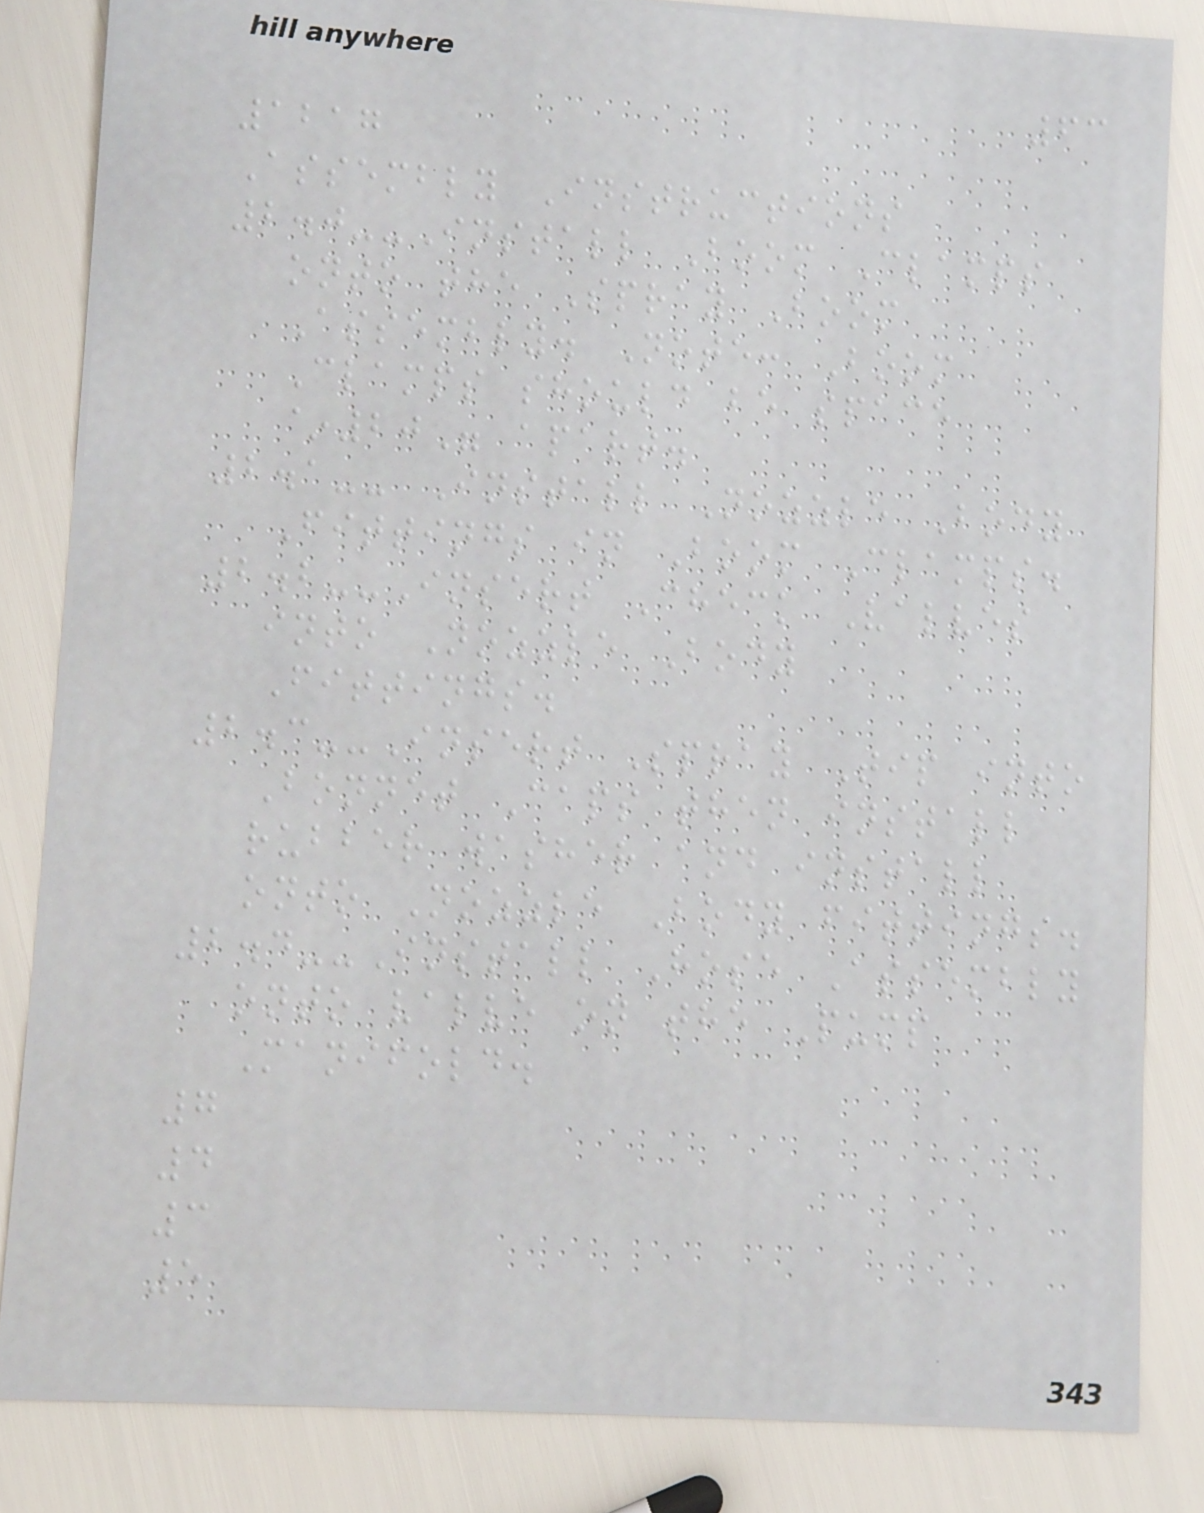63
1217
Assembly Instructions
2.0--Install Boom Clamps
onto the Spray Boom
Assembly. Note: Boom
Clamps should be space
~20" apart.
2.1-- Install Nozzle Body
Fittings in Boom Clamps.
2.2--Insert Check Valves
into Nozzle Body
Fittings.
2.3--Insert Spray Tip into
Bonnet Caps then install
rubber washer and install
onto Nozzle Body fittings.
2.4--Install Hose Assembly
onto valve on the Pump
Manifold.
7
4
3
5
